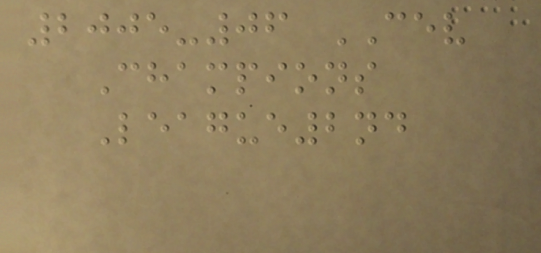2005-06 CEV
Champions
League2nd
